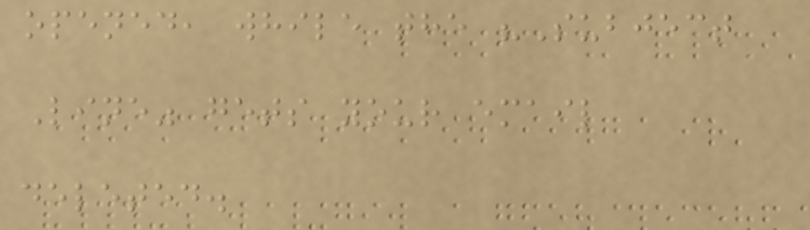opened, while the "Subject
Line" gets your email
deleted.
